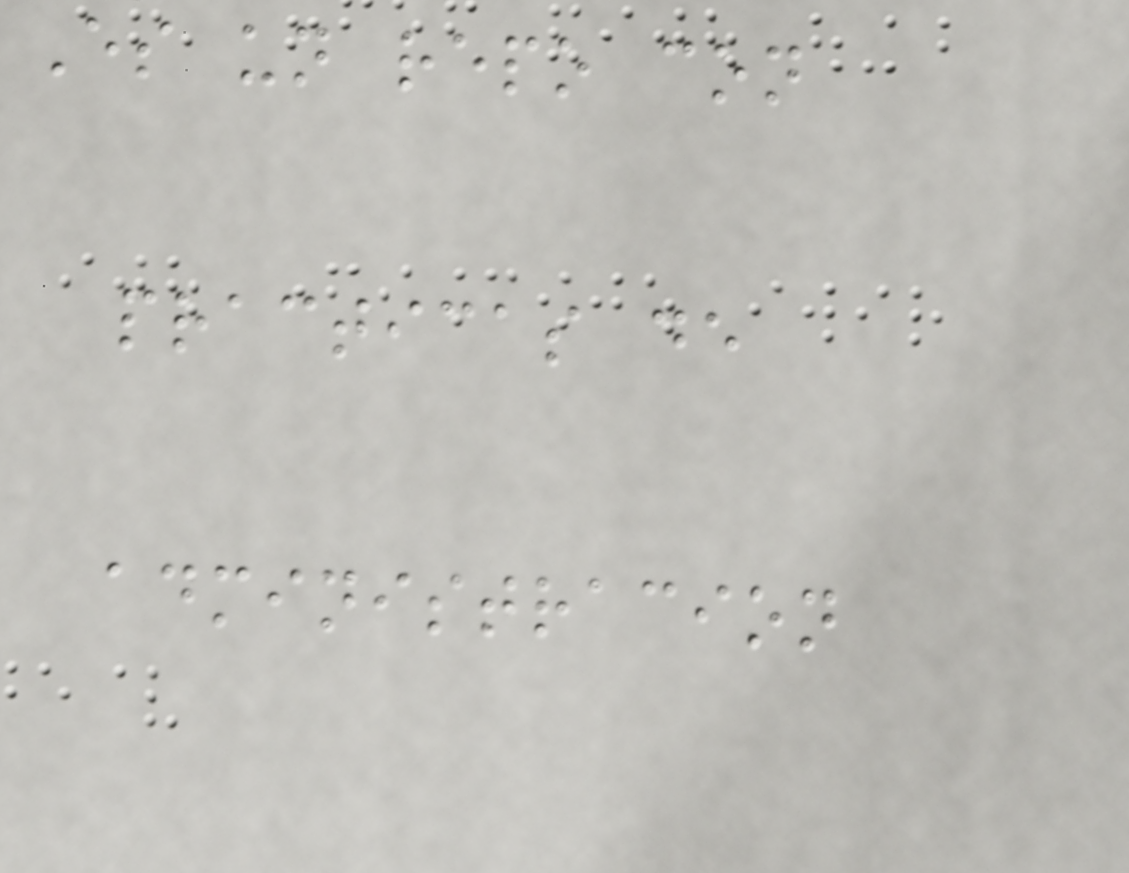Es un repo con
practicas de
administracion
